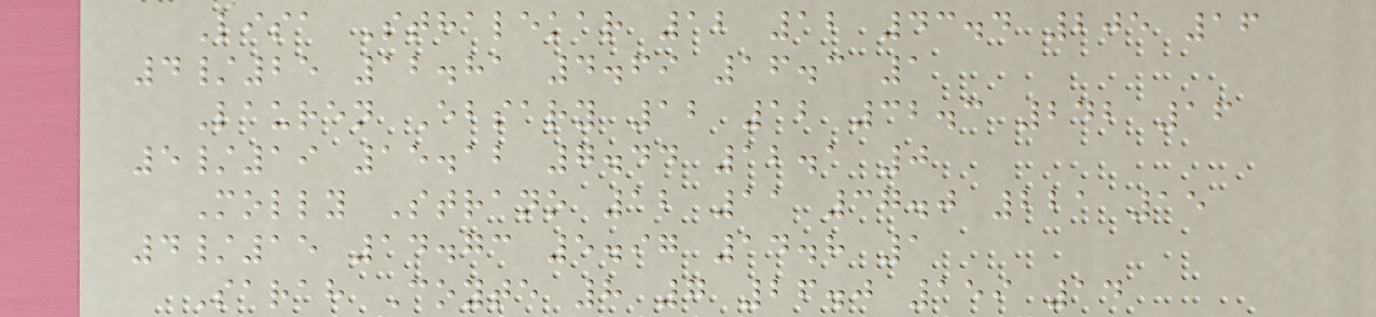Lisa Sthalekar 12 12 43.4 205 16
4/25 12.81 4.69 16.3 1
Lauren Ebsary 12 12 32.3 242 16
5/19 15.12 7.44 12.1 0
Molly Strano 12 11 37.0 221 15
4/15 14.73 5.97 14.8 1
Sarah Coyte 8 7 26.0 159 14
